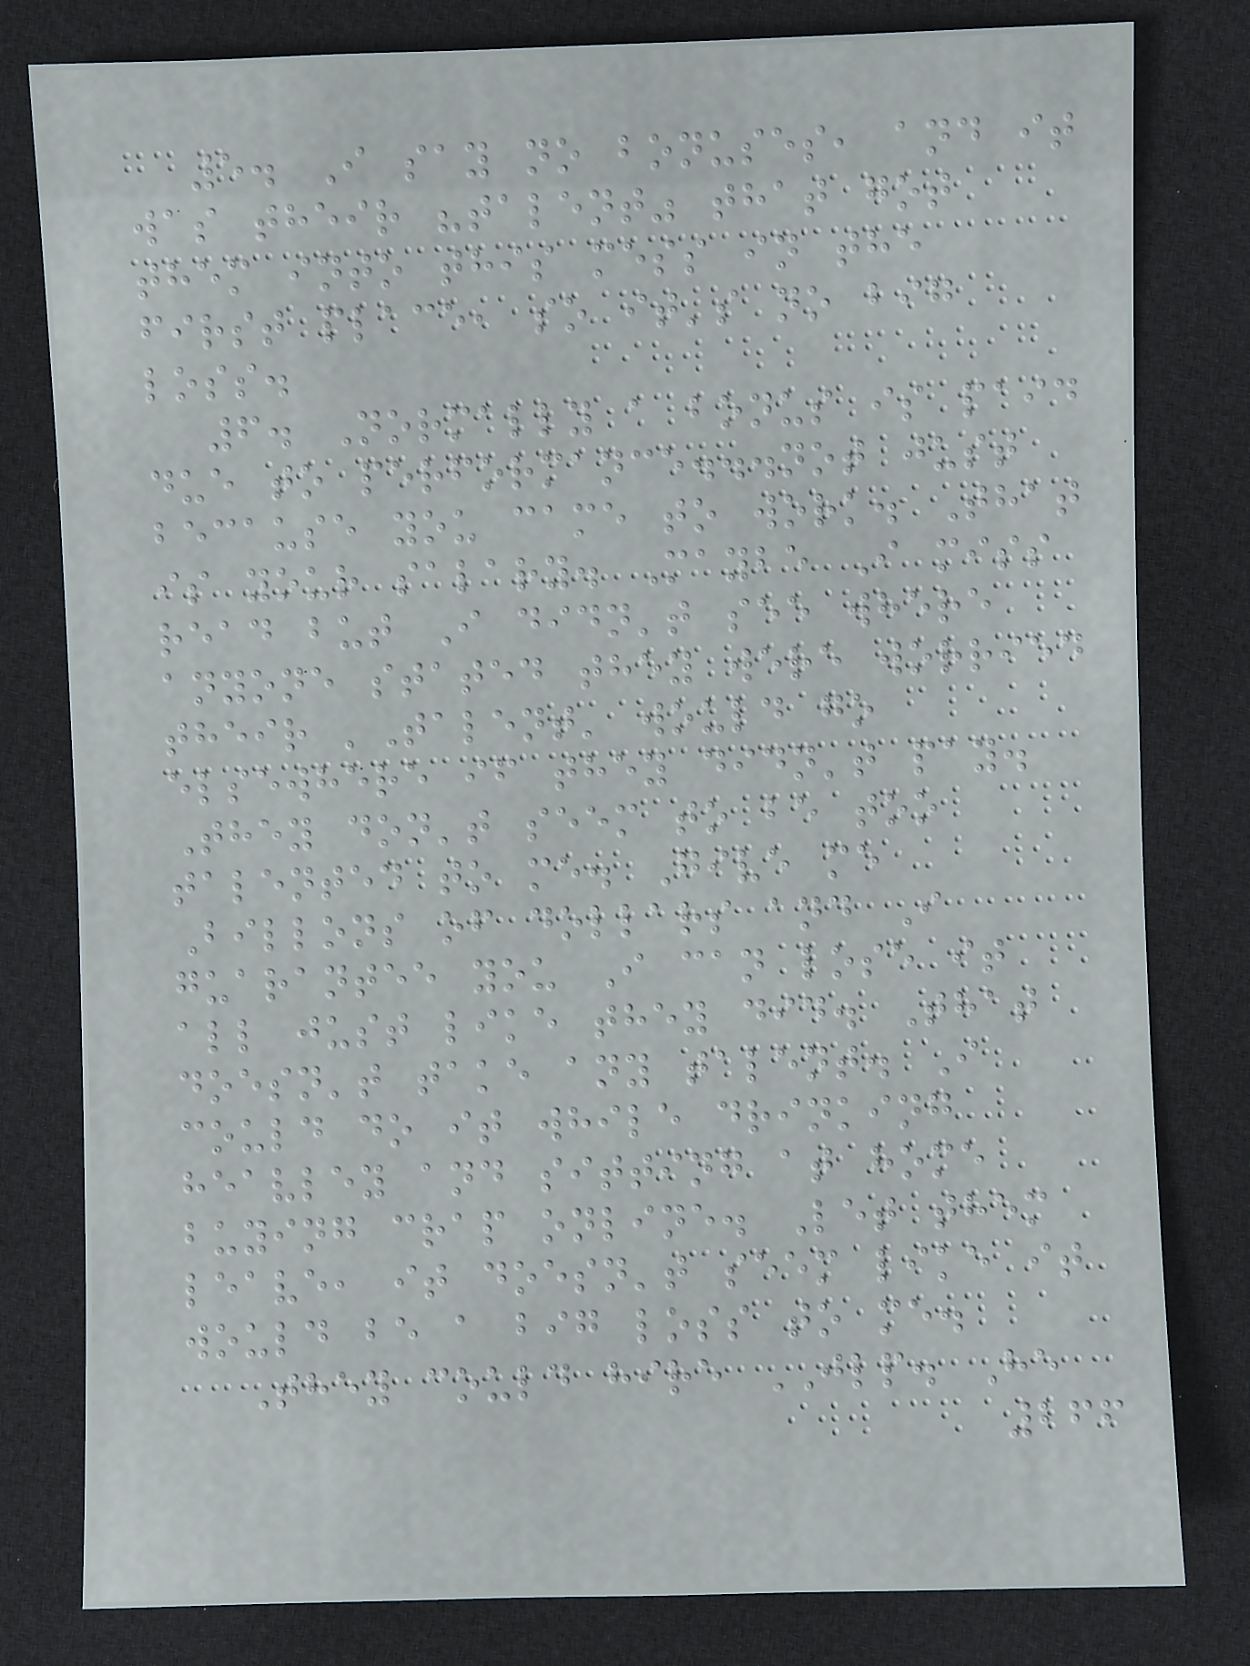5. I say no bonuses, and it
was their "talent" that got
them into this mess in the
first place, so it's no big
loss.
6. Normally a bonus is paid
due to performance...not just
because you came to work. That
is your salary. Maybe I miss
read but I didn't see where
anyone stated they were worried
their 'Talent' would go
elsewhere if they didn't pay.
They don't seem to be too
talented to me. Give me
Billons of dollars and I
guarantee you I can lose it
all just like they did. That
doesn't take any talent. I
could do it while drinking
heavley and sitting at home
buying crap online. Let them
leave, it doesn't seem like it
would be a big loss to me.
They could hire JLP. He
266
